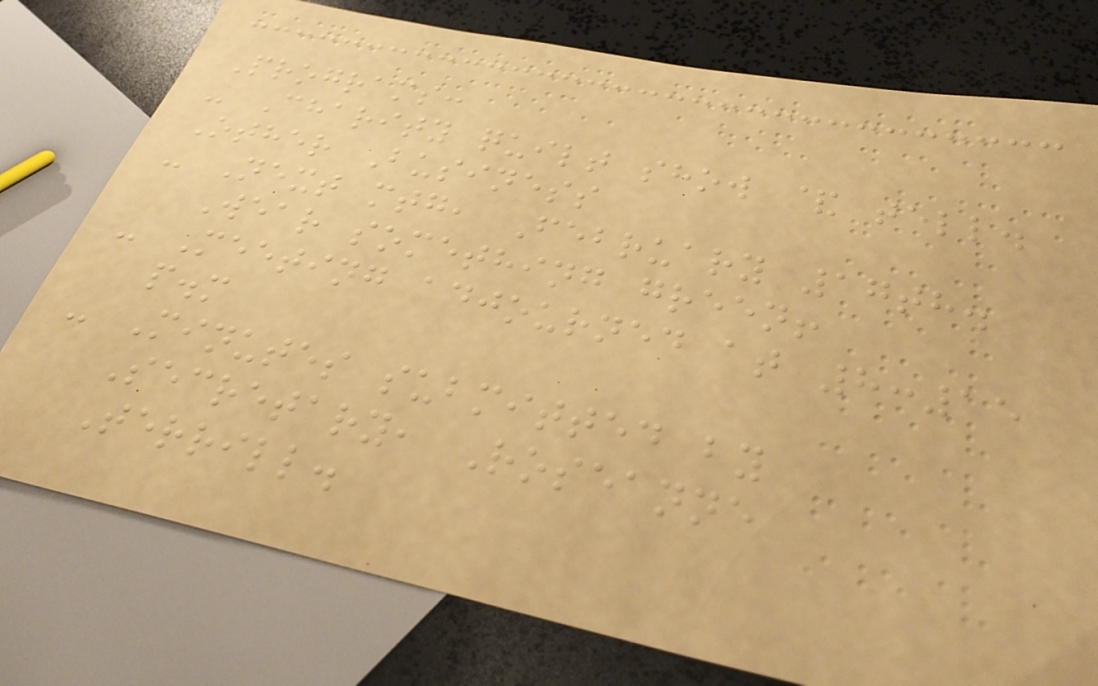Programs:
- Charity quilt show & tell.
Other Business
- Next mtg, February 17th.
Wear something green!
- Meeting adjourned at 8:15
p.m
- Minutes submitted by
Secretary, Roseanne
Terrill.
